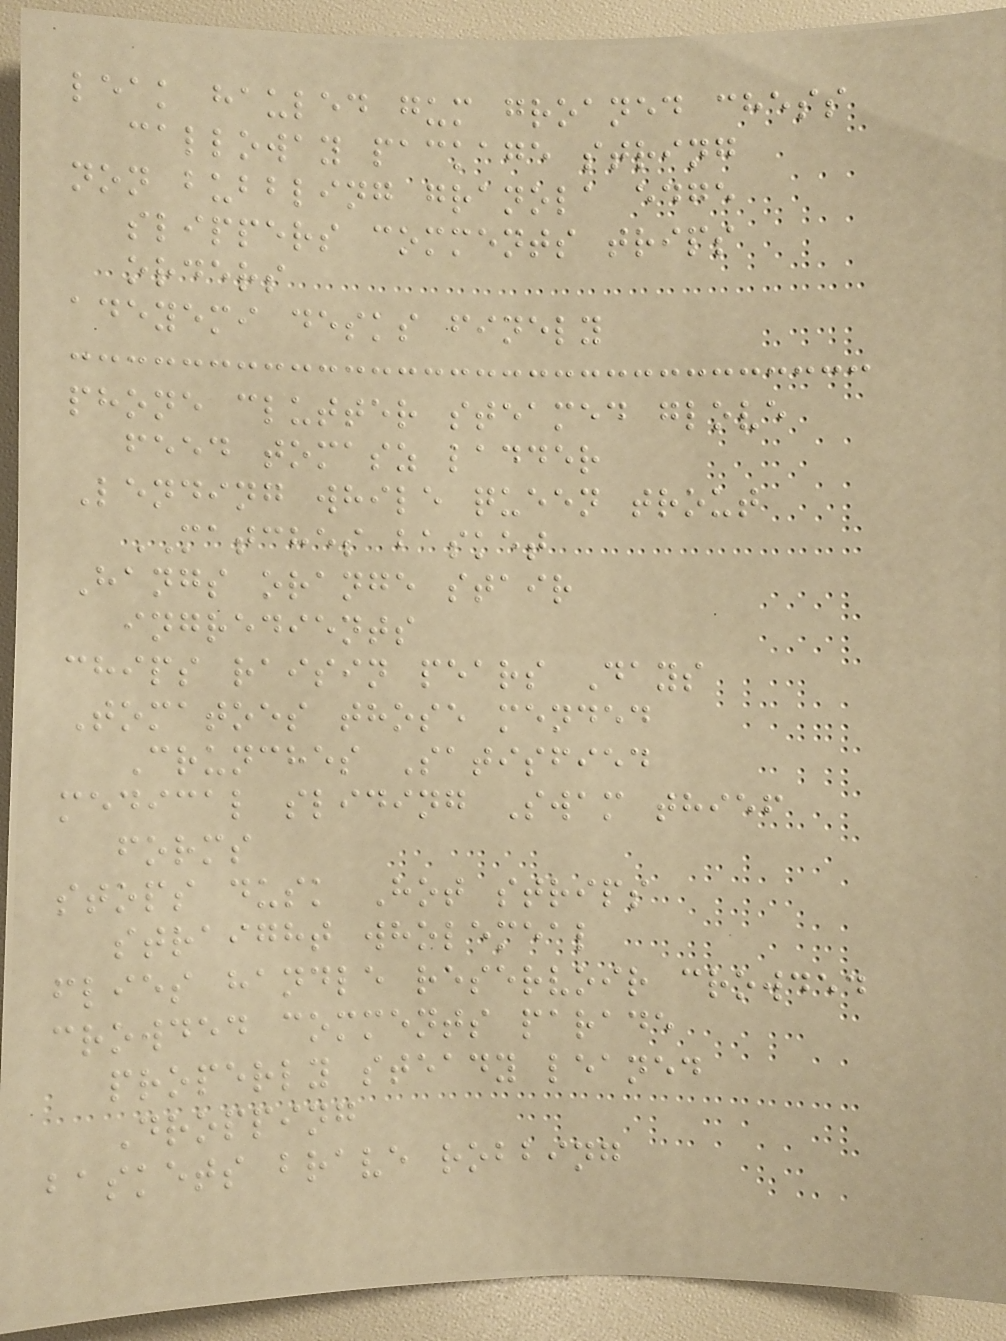leak hauled gum groaned chess
calloway package string
non bubbling granola edge
slippers comments trips
orders
adeyemi desks finely
phone clutter steamed glove
feed tomasz ladder
Lending while queen trout
MATCHES basket
Hangs orange stair
ingredients
chips raisin pears Days
Tomatoes those mended
Crunches Satisfied
medical sliding Swam thief
forms
stops dusk Hot strips
straight wholemeal
flies handle reservoir crowded
crowded comments parade
properly steady leaned
Dropping
baskets brave robbing
